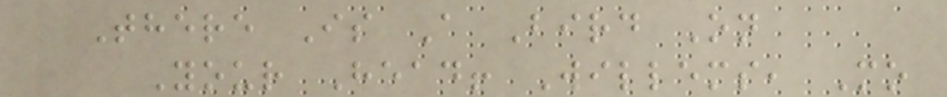There Is A Bird On
Your Head! Willems, Mo
